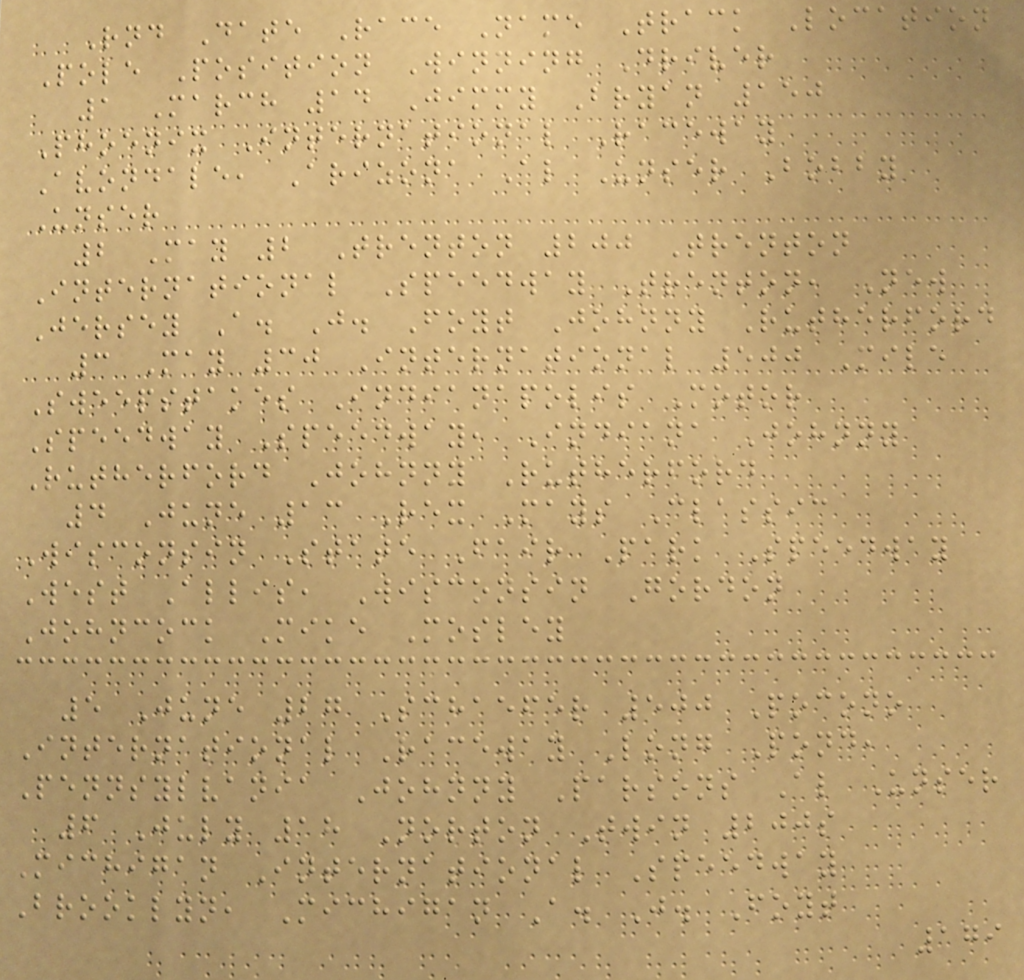Rnd Date Race Name Track Location
Pole Position Winning Driver
1 March 14 Jimmy Bryan 150
Phoenix International Raceway
Avondale, Arizona Al Unser Bobby
Unser
2 May 2 Trenton 200 Trenton
International Speedway Trenton, New
Jersey A. J. Foyt Johnny Rutherford
3 May 30 International 500 Mile
Sweepstakes Indianapolis Motor
Speedway Speedway, Indiana Johnny
Rutherford Johnny Rutherford
4 June 13 Rex Mays Classic
Wisconsin State Fair Park Speedway
West Allis, Wisconsin Gordon
Johncock Mike Mosley
5 June 27 Schaefer 500 Pocono
International Raceway Long Pond,
Pennsylvania Johnny Parsons Al Unser
6 July 18 Norton Twin 200s
Michigan International Speedway
Brooklyn, Michigan A. J. Foyt
179
